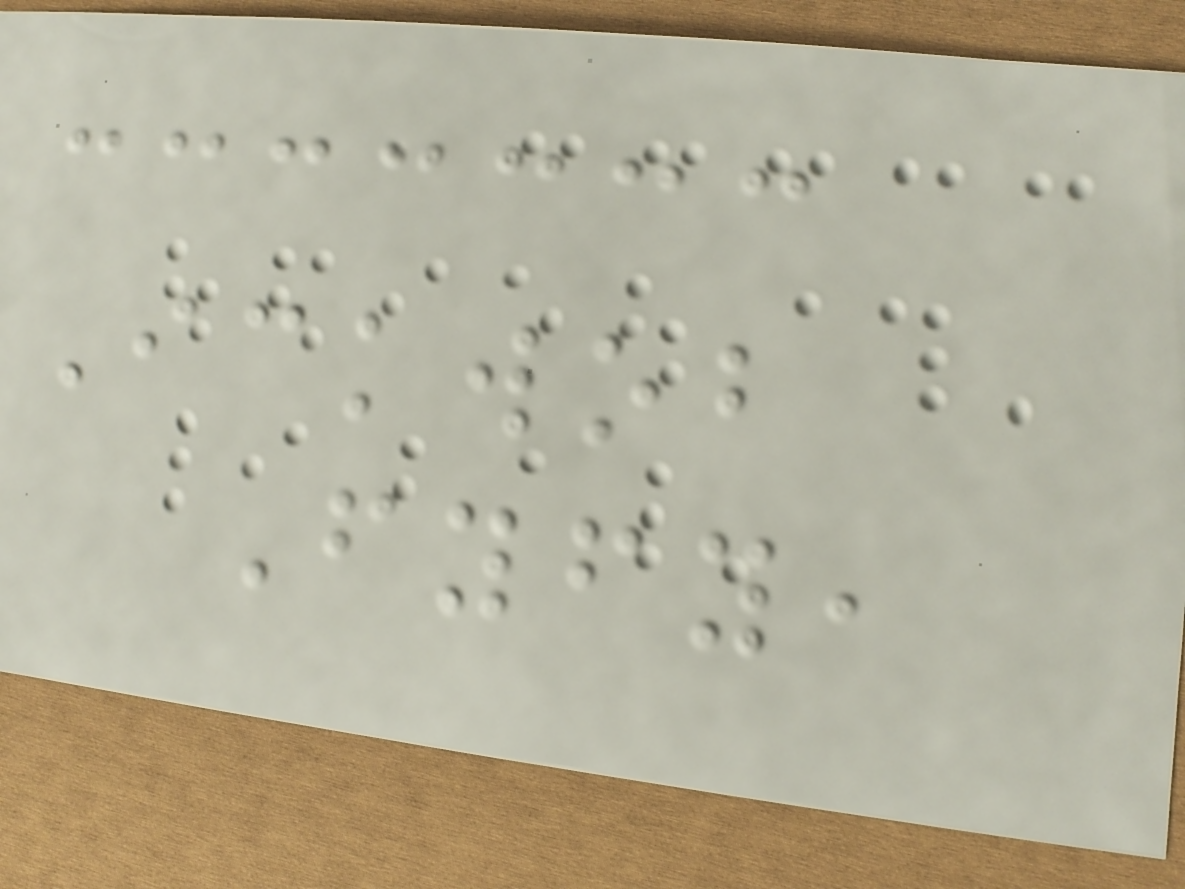Ickwob
Fyfy,
